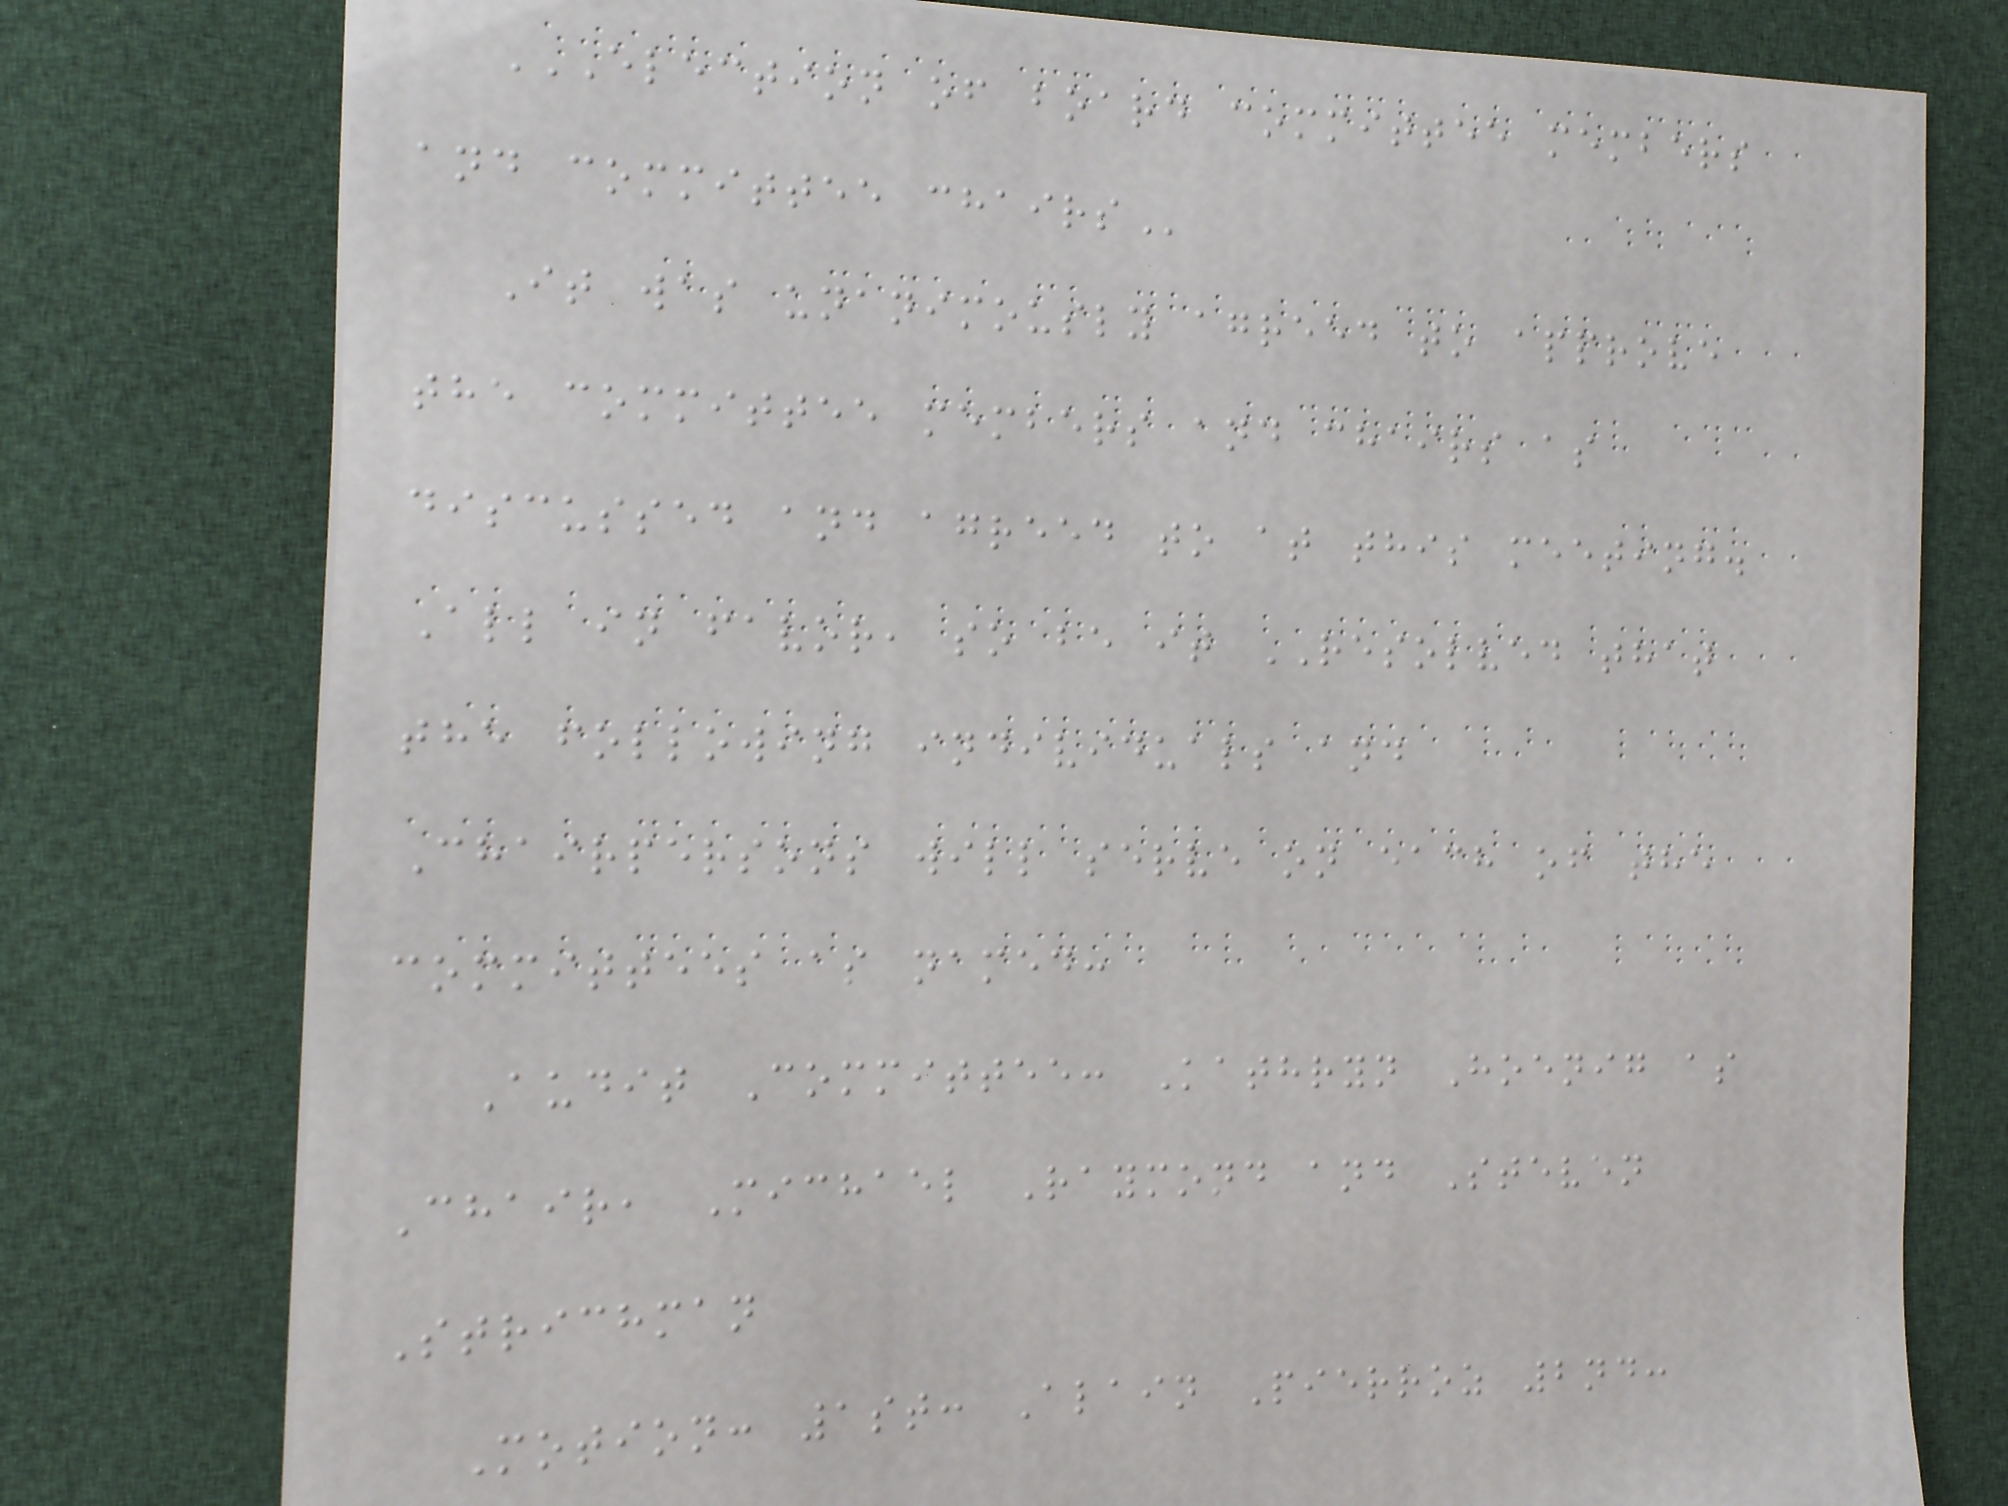ELECTION OF BOARD COMMITTEE MEMBERS
AND COMMITTEE CHAIRS
It was unanimously agreed to approve
the committee members and chairs as
discussed and agreed to at this meeting.
All in favor, so be it RESOLVED that
the following individuals and
Chairpersons will serve on each of the
committees as named:
Audit Committee: Kathryn Hoenig as
Chair, Michael Raymond and Steven
Strichman
Motion: 1st: Alain Pierroz 2nd:
